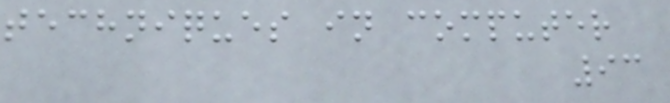techniques in computer
93
